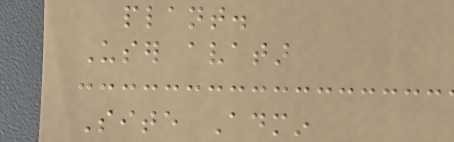plant.
User avatar
Site Admin
